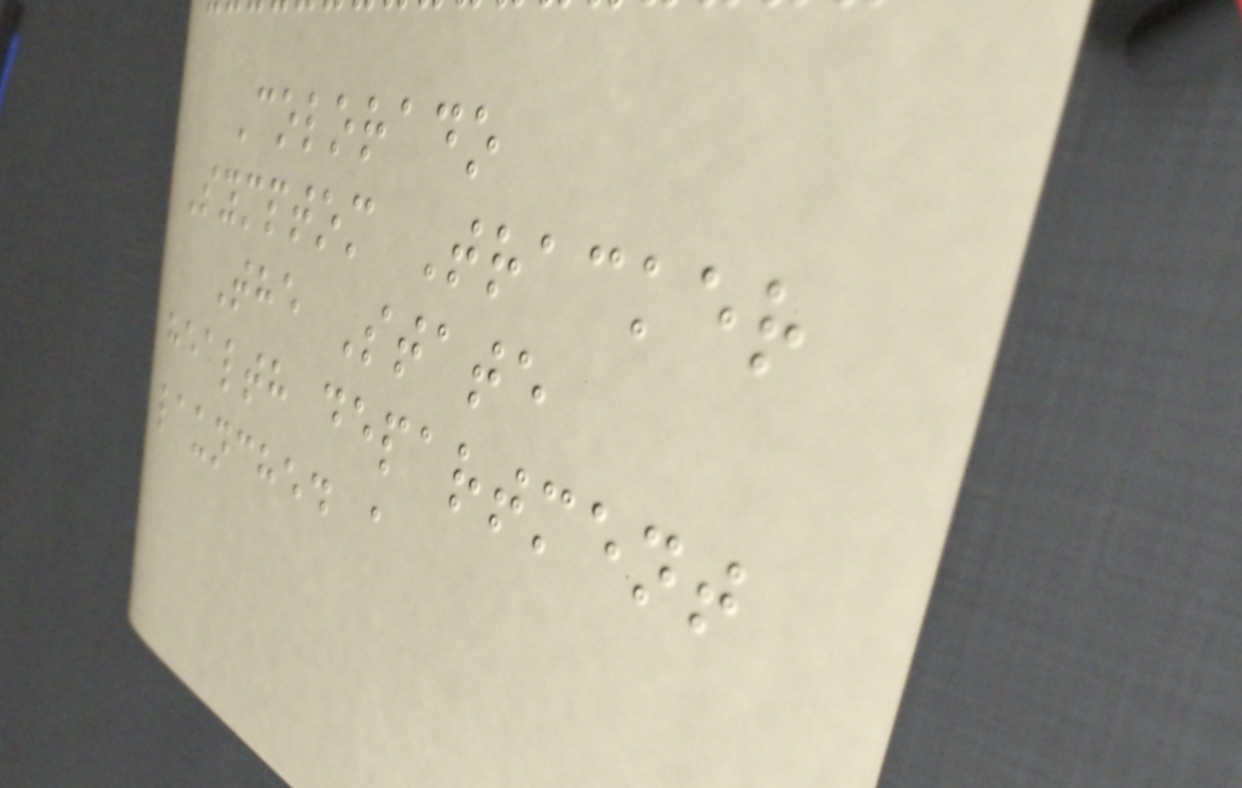Colorado
Symptom Tracker
The State
health department
launched a
